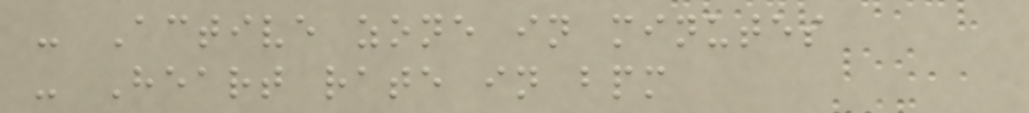- Active zone in minutes
- Heart rate in bpm
